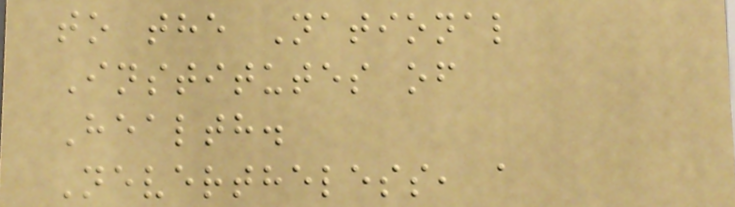to the National
Institutes of
Health.
Nevertheless, a
